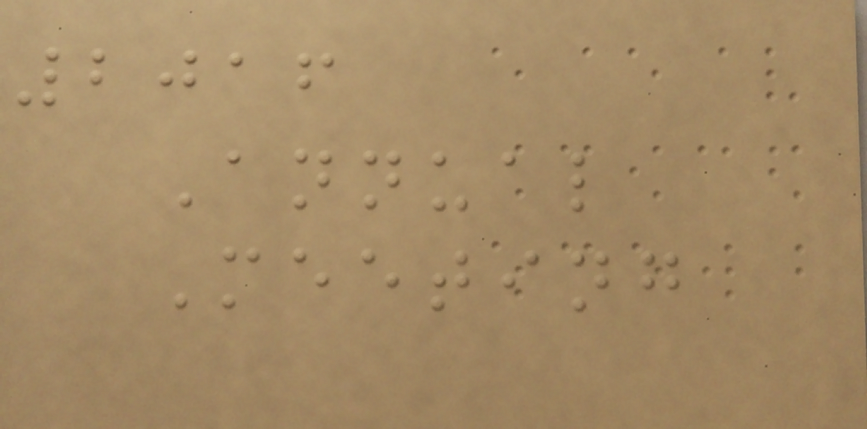2016
Annual
Meeting
